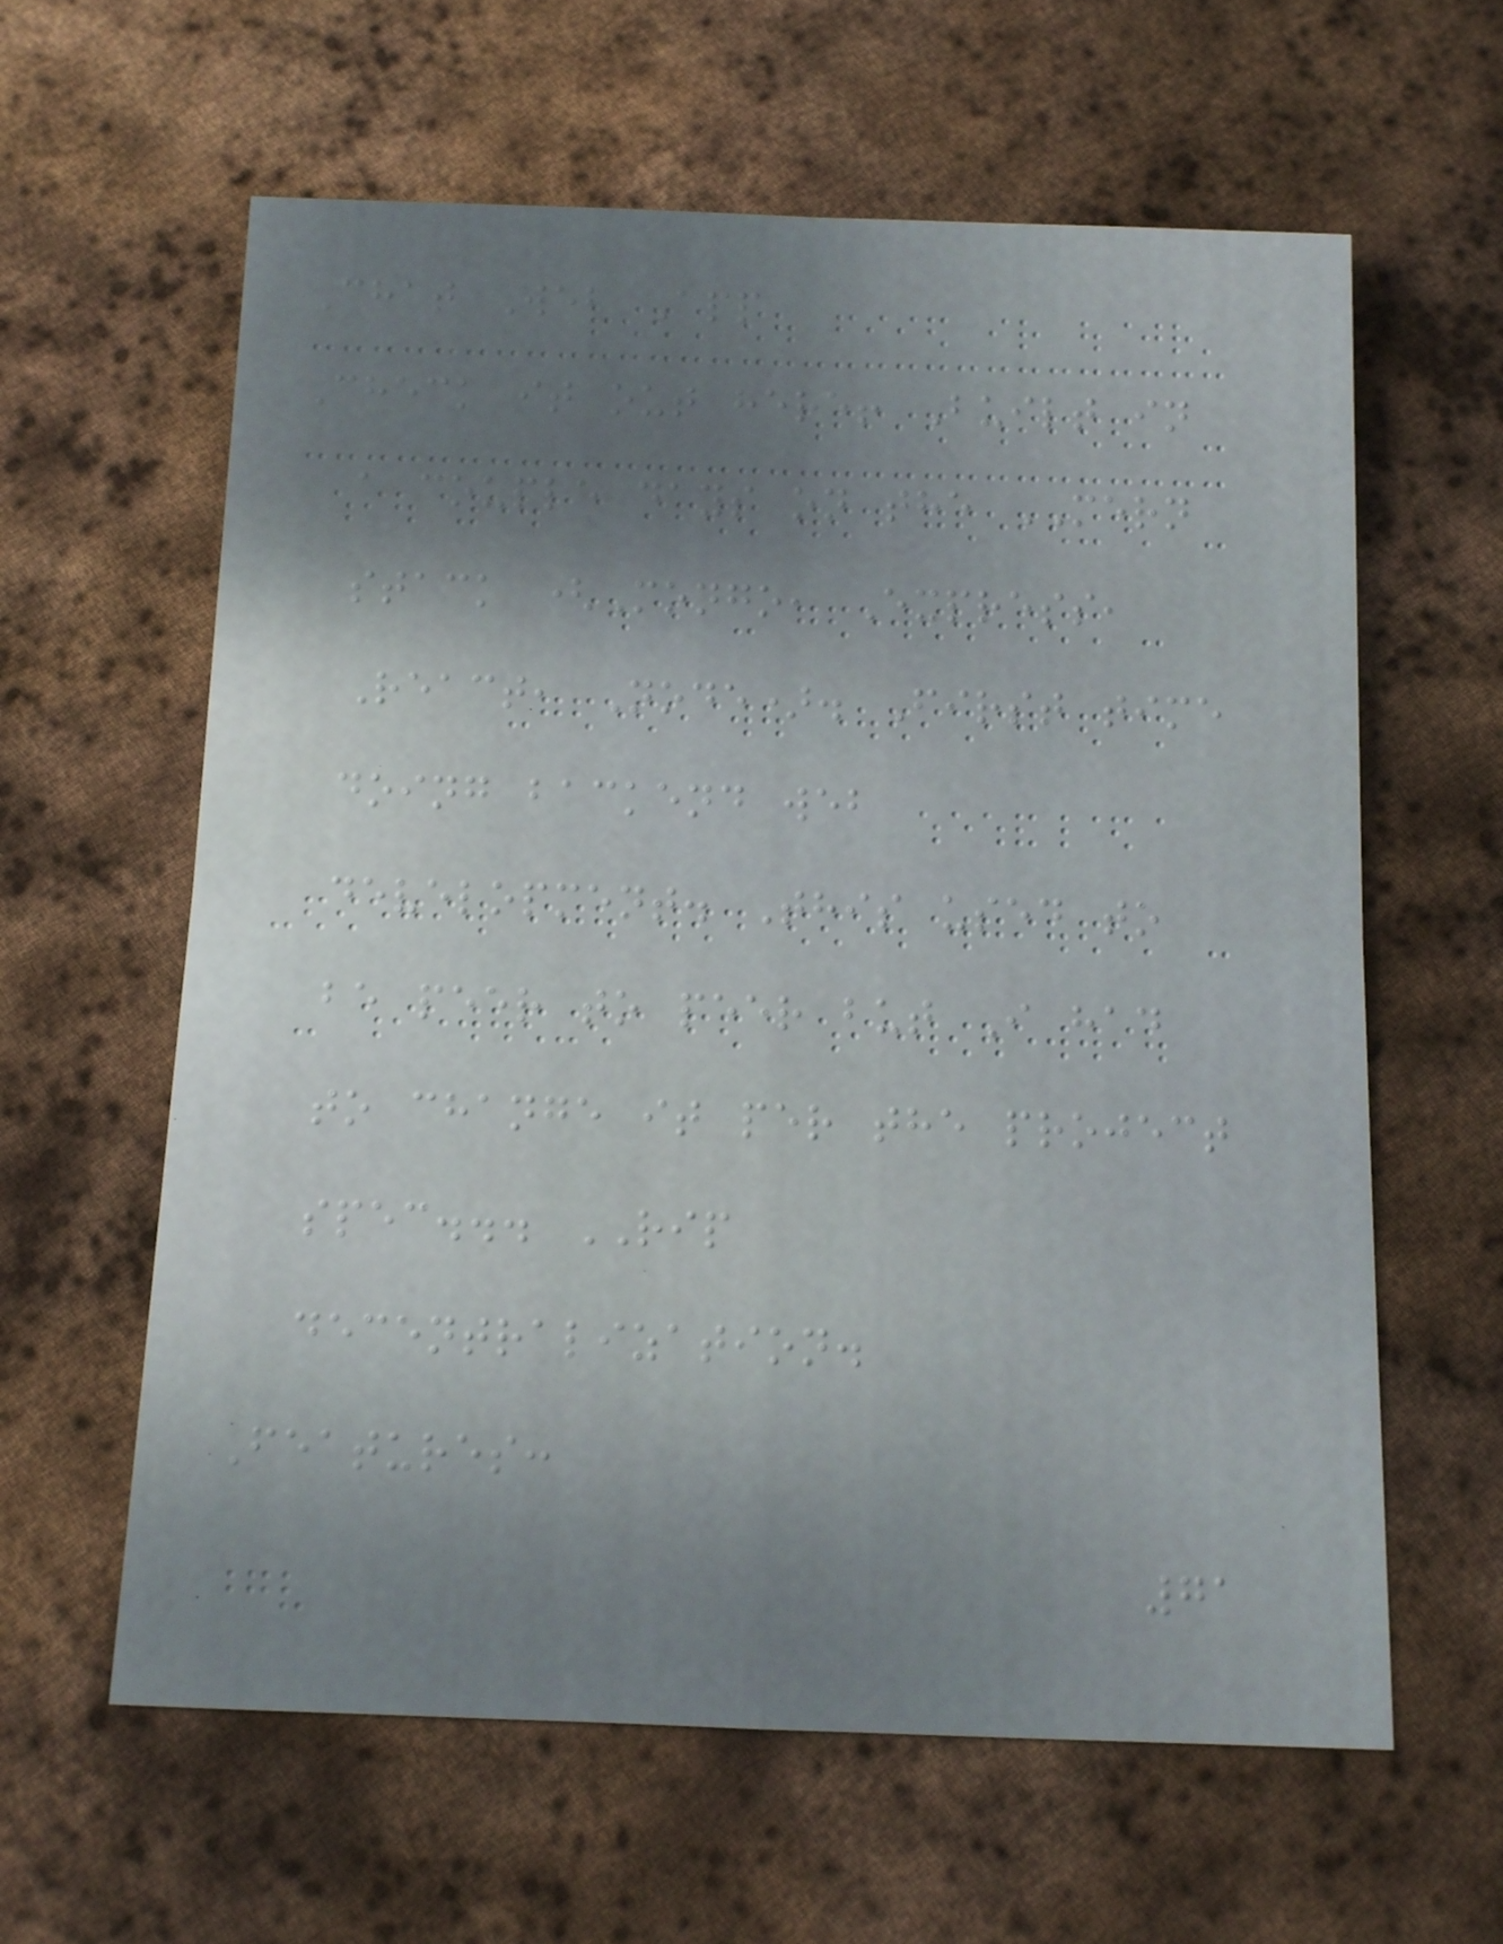Chat Web App
Check it out here! Built in
a couple days on the MERN
stack (Mongo, Express,
React, Node). First time
doing backend web
development. This used to
be peer to peer but I had
to change it per the project
spec... RIP
decentralization.
Features:
71
